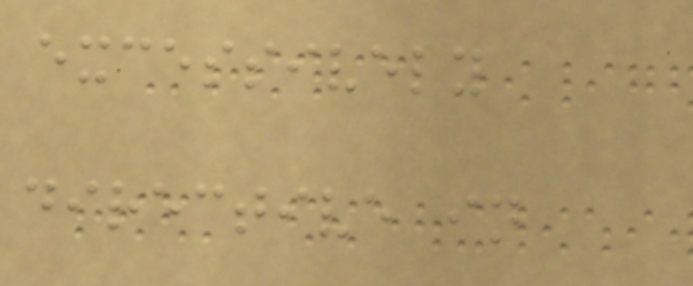excessively
directive in
